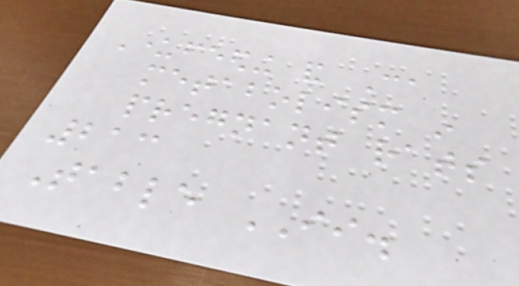Underfeeding and Ca
metabolism in
pregnant rats
213
Table II.
